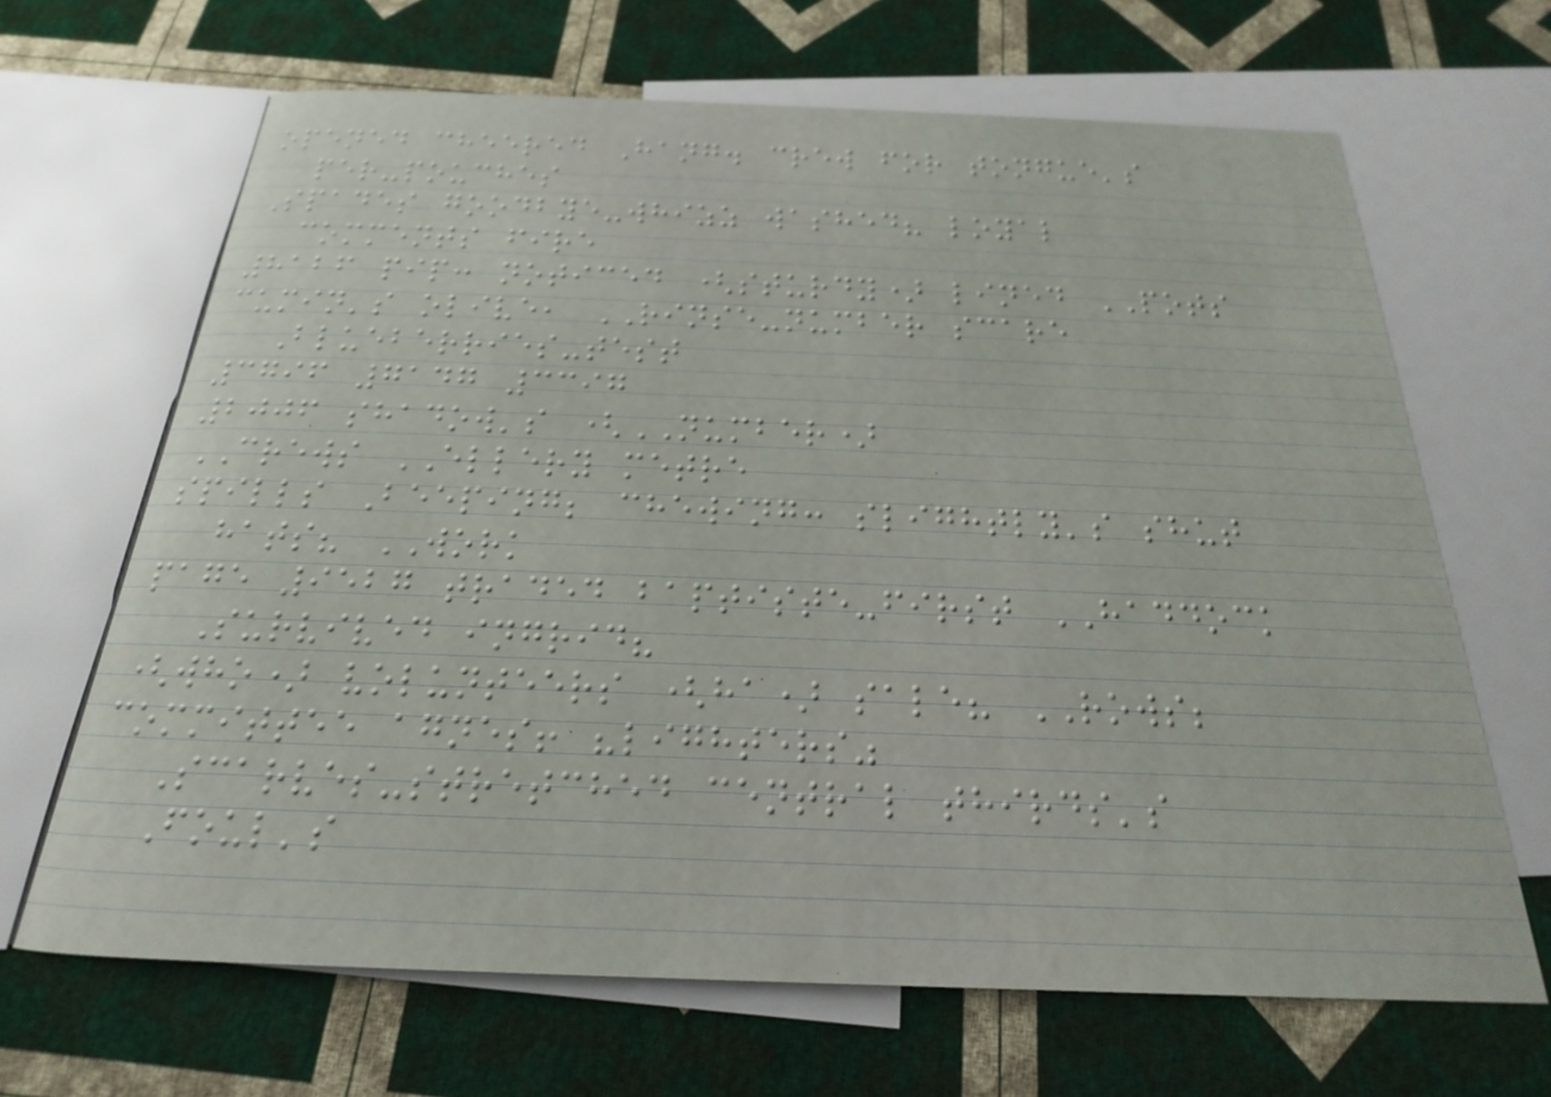opened cheered Hang. crew for tongue's
per-pouches
Spades goodbye-whizz washed? loyal
comments fire
8126 pip: noticed (sturdy) lined POTS
cumin's olive, RINSE-number scare
Blueberries-test
3796 7147 3397
2006 shadow's (NUMBER)
CREWS ELLERY metre
spills Beeping; chewing: slightly's shut
hats? WORK
page 9527 traded baptiste-first HADDOCK
Survived ingrid?
(who) volunteers (ha) sale? ROWS;
committee agnes! "lighters"
Scarves-stretched central thirds's
Foul's
